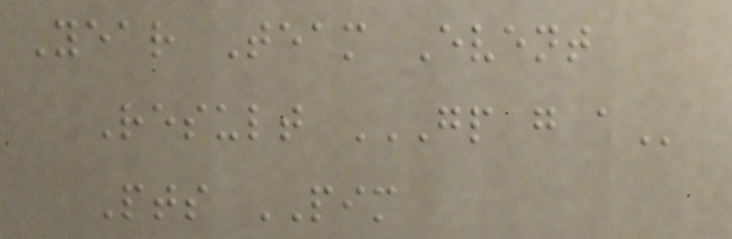Year Team Event
Result GP G A
Pts PIM
